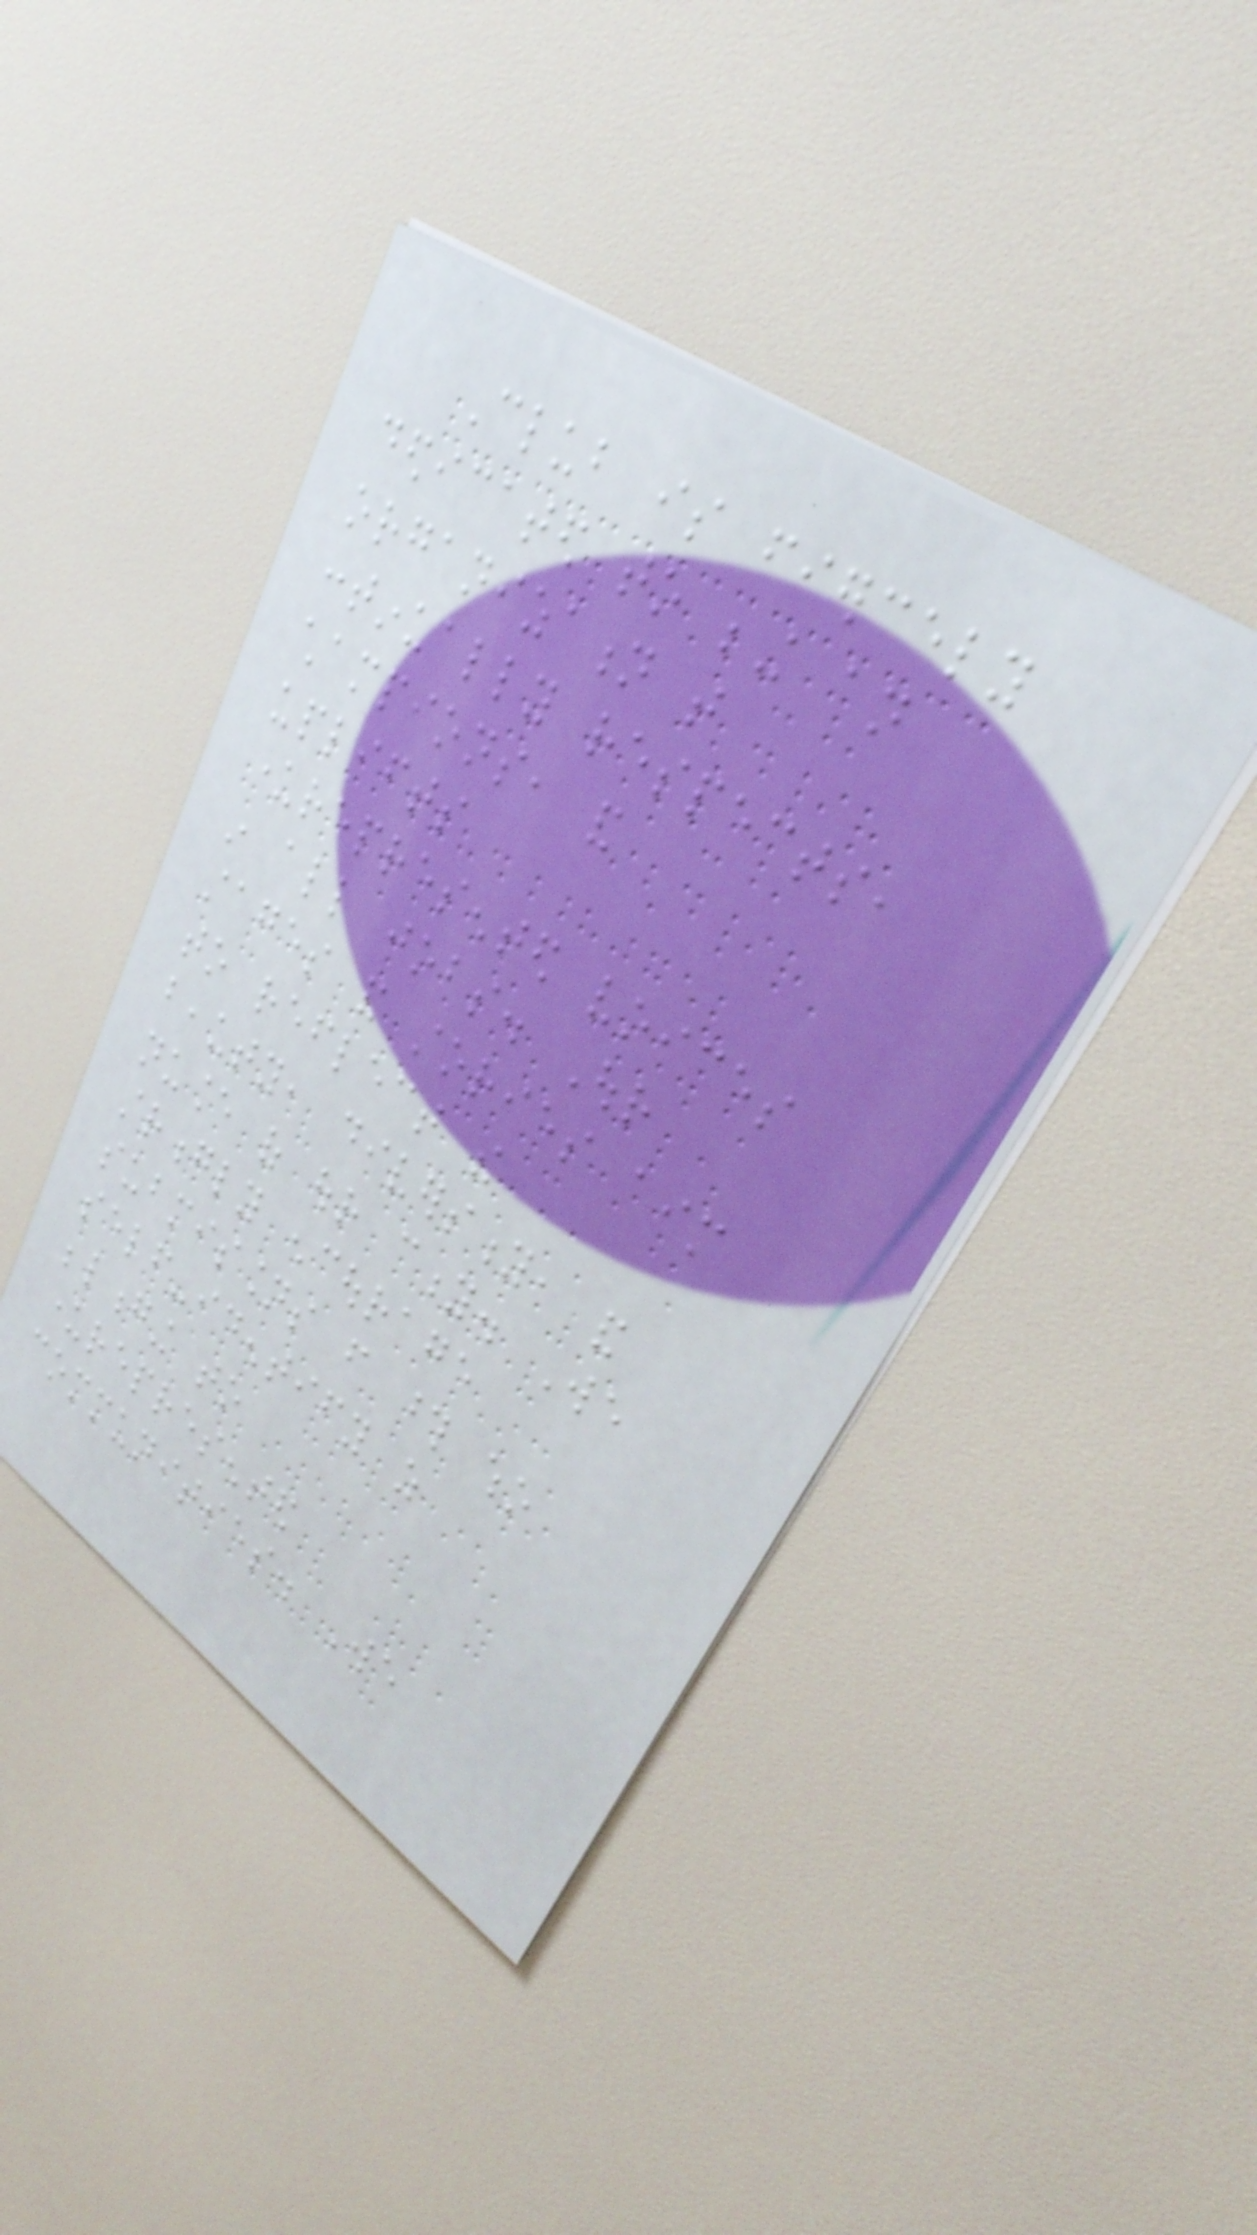Club is fiercely
dedicated to being an
organization that
continually respects,
champions, and
uplifts
underrepresented voices
in all jobs. Our
stages and stories aim
to reflect the
beauty, diversity, and
nuance of our city. We
strongly encourage
submissions from those who
self-identify as
belonging to
underrepresented
communities. We
